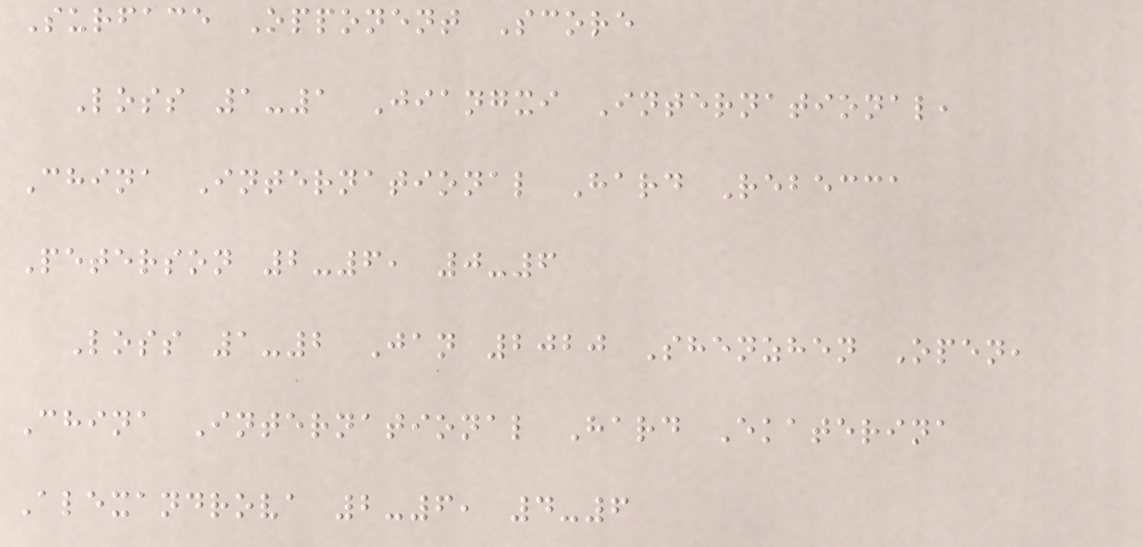Surface Opponent Score
Loss 1-1 Jiangxi International,
China International Hard Rebecca
Peterson 2-6, 0-6
Loss 1-2 Jan 2020 Shenzhen Open,
China International Hard Ekaterina
Alexandrova 2-6, 4-6
